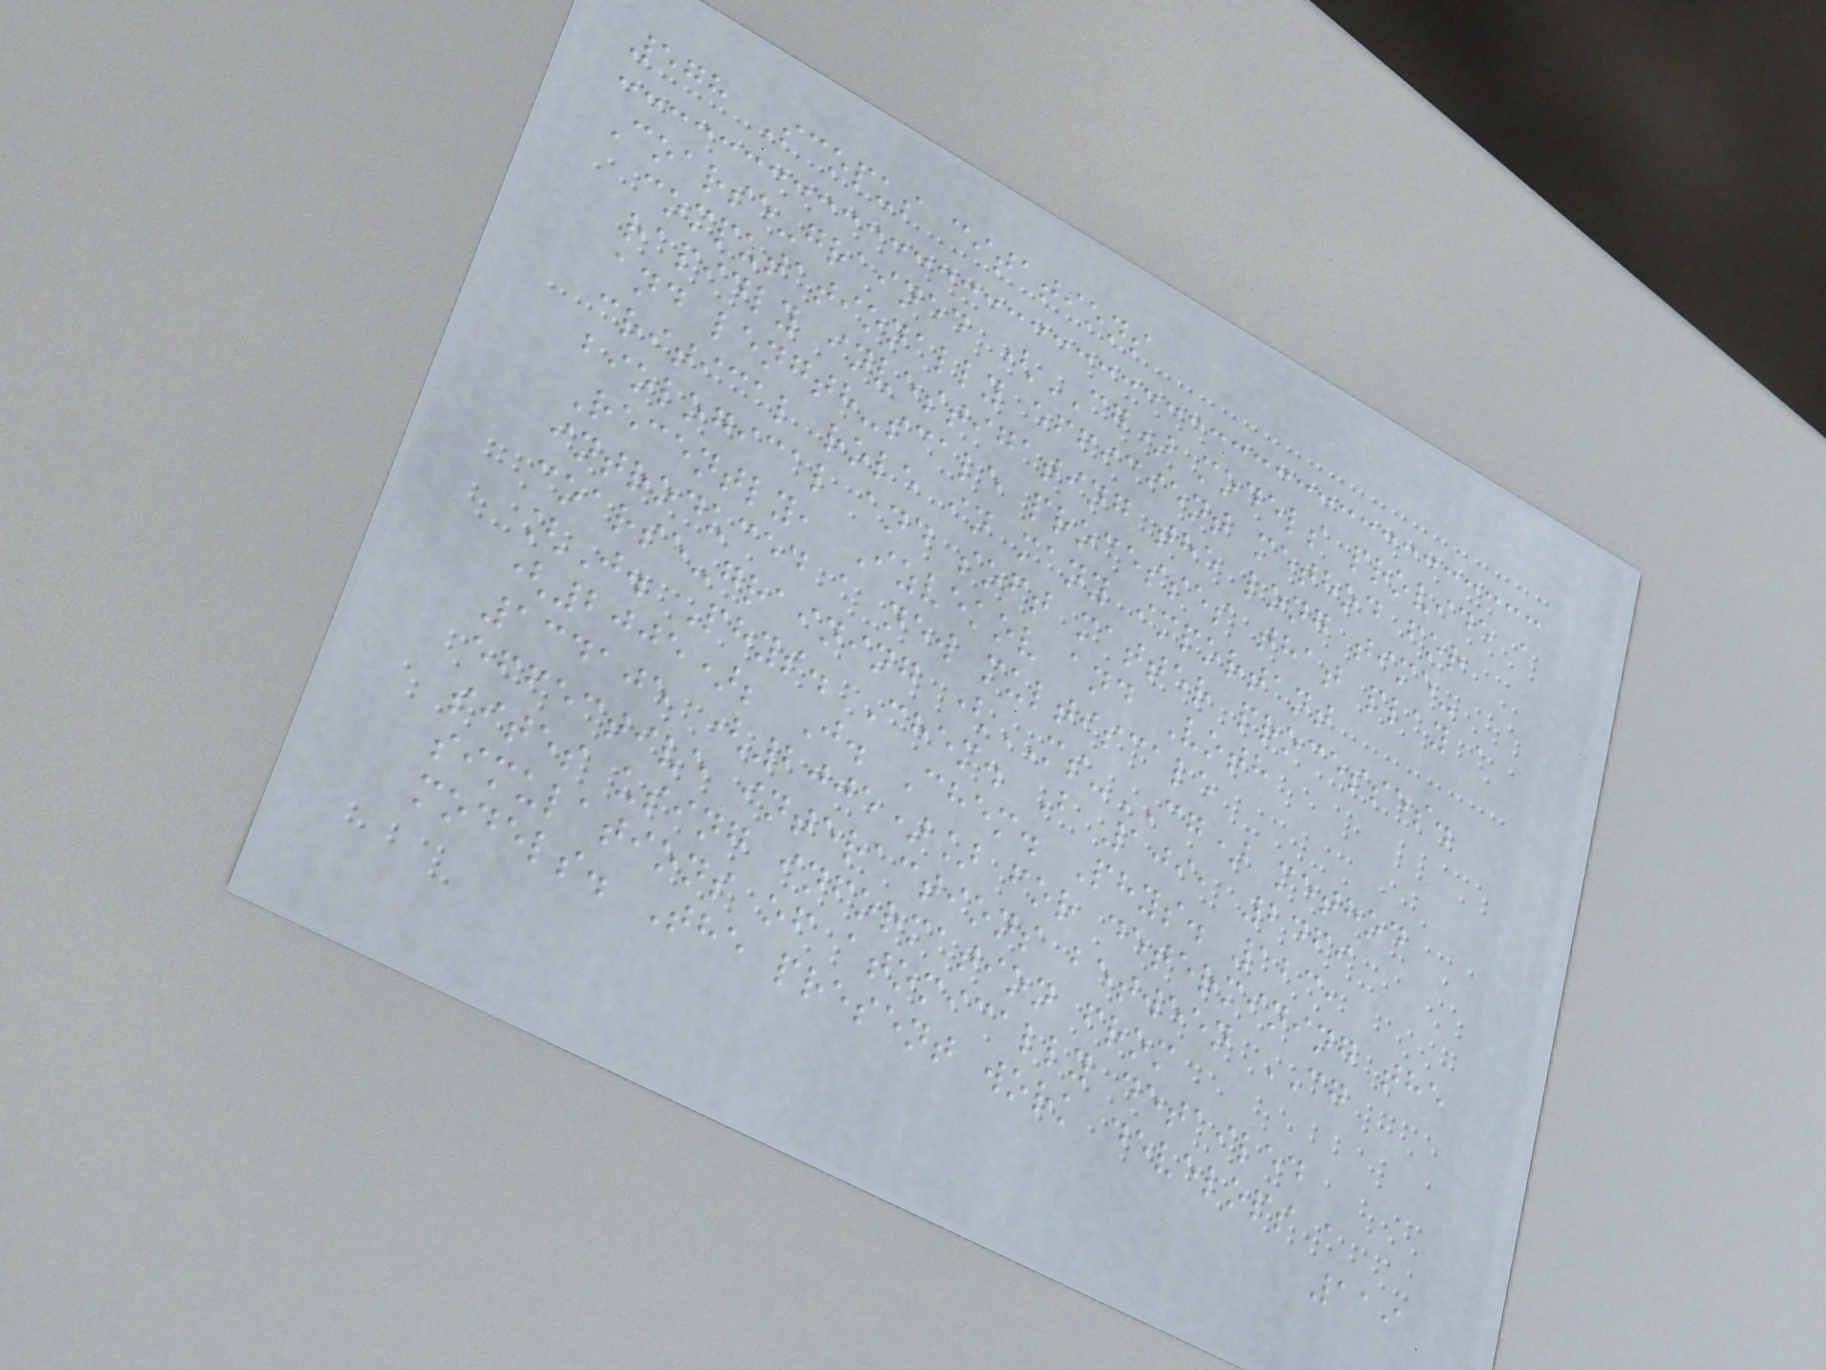578 Scopus citations
Coarse-grained (CG) models provide a
computationally efficient method for
rapidly investigating the long time-
and length-scale processes that play a
critical role in many important
biological and soft matter processes.
Recently, Izvekov and Voth
introduced a new multiscale
coarse-graining (MS-CG) method
[J. Phys. Chem. B 109, 2469
(2005); J. Chem. Phys. 123,
134105 (2005)] for determining the
effective interactions between CG
sites using information from
simulations of atomically detailed
models. The present work develops a
119
